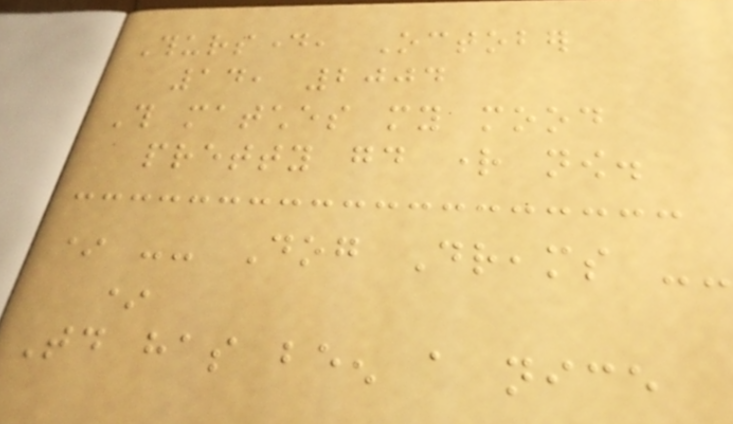Thursday, October
14, 2004
This matches my mood
pretty good right now.
* -- Dog Dreams --
*
Today has been a nice
